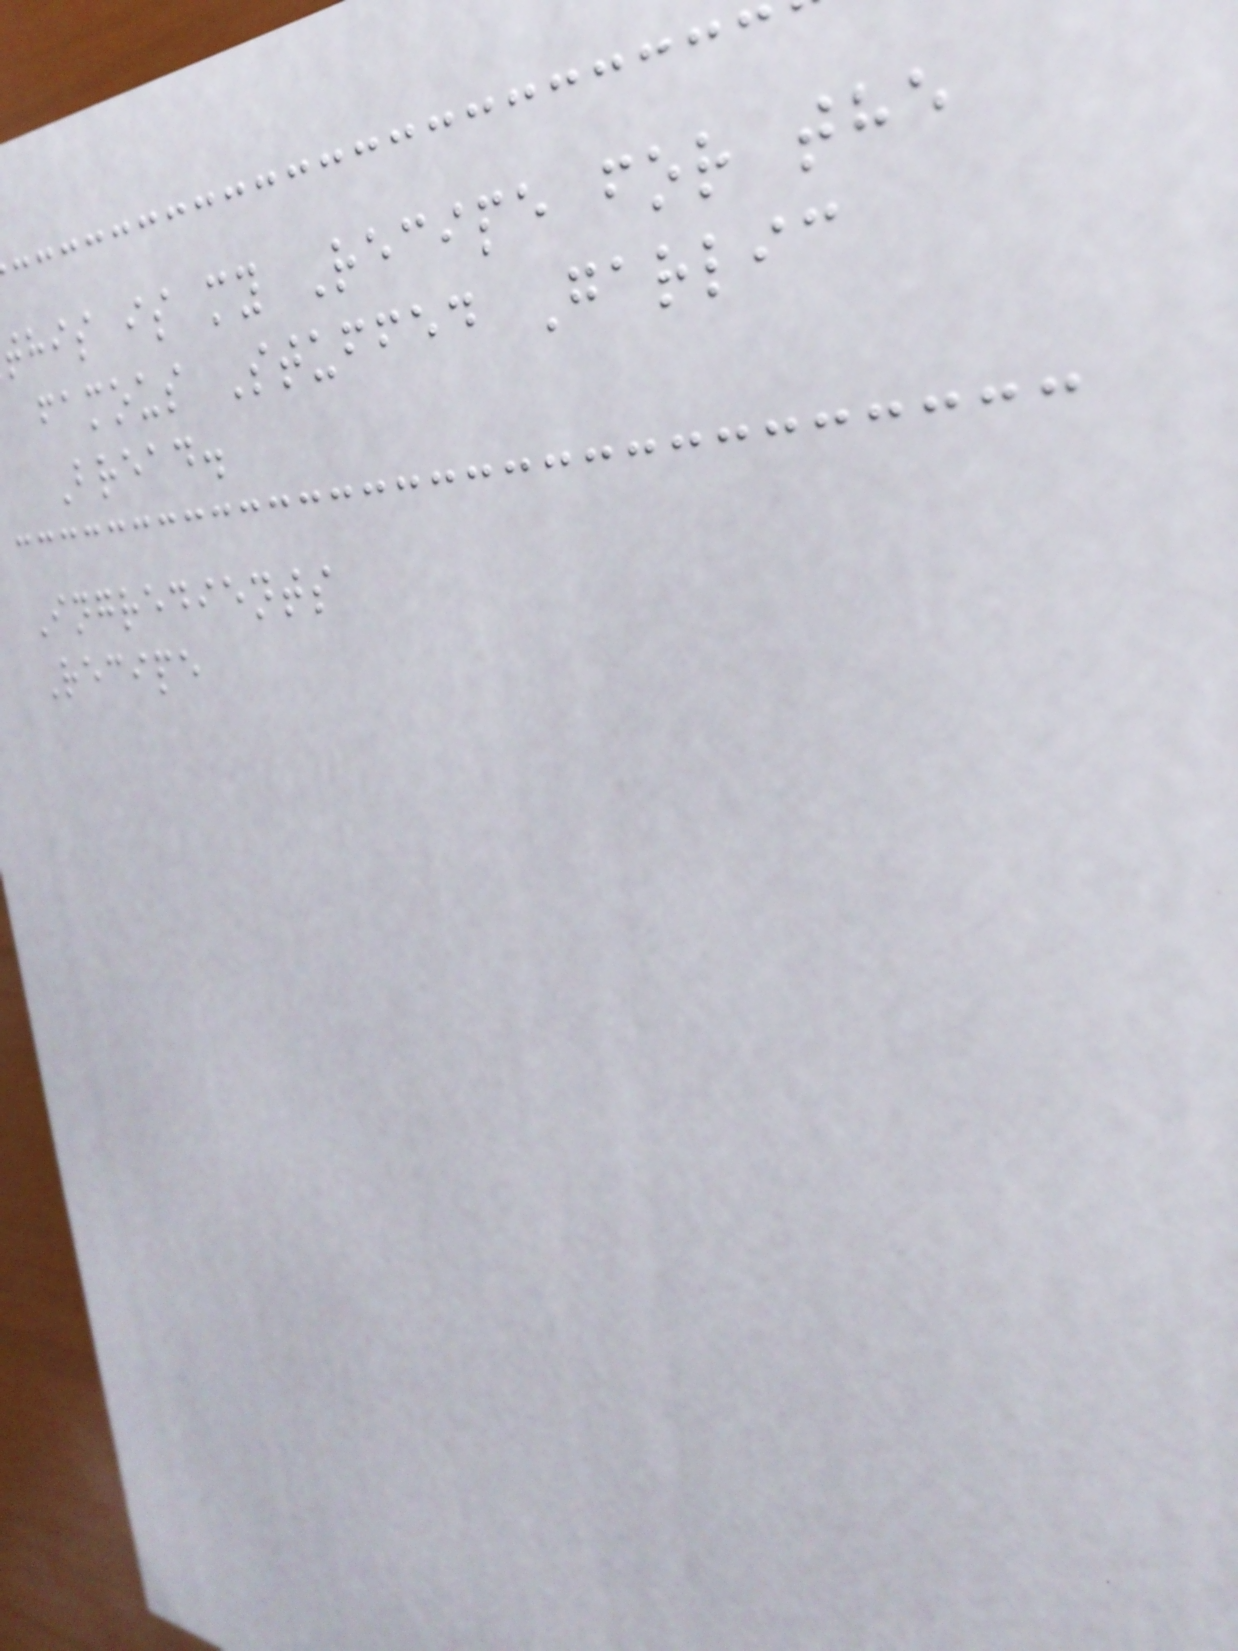this is my Recipe for the
famous Stuffed Garlic
Bread.
Ingredients
Recipe
